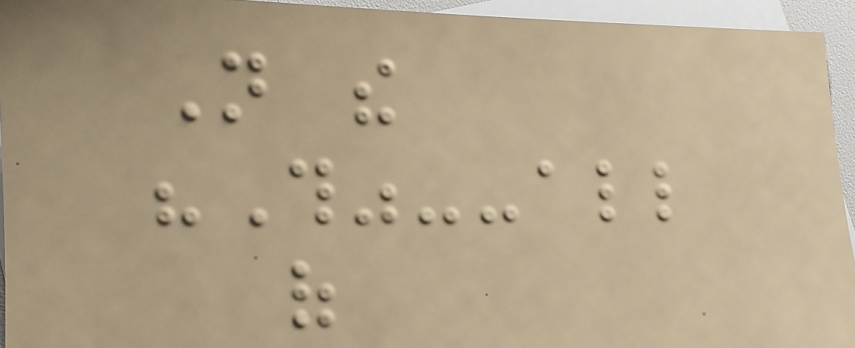Not the
"This"--all
of
